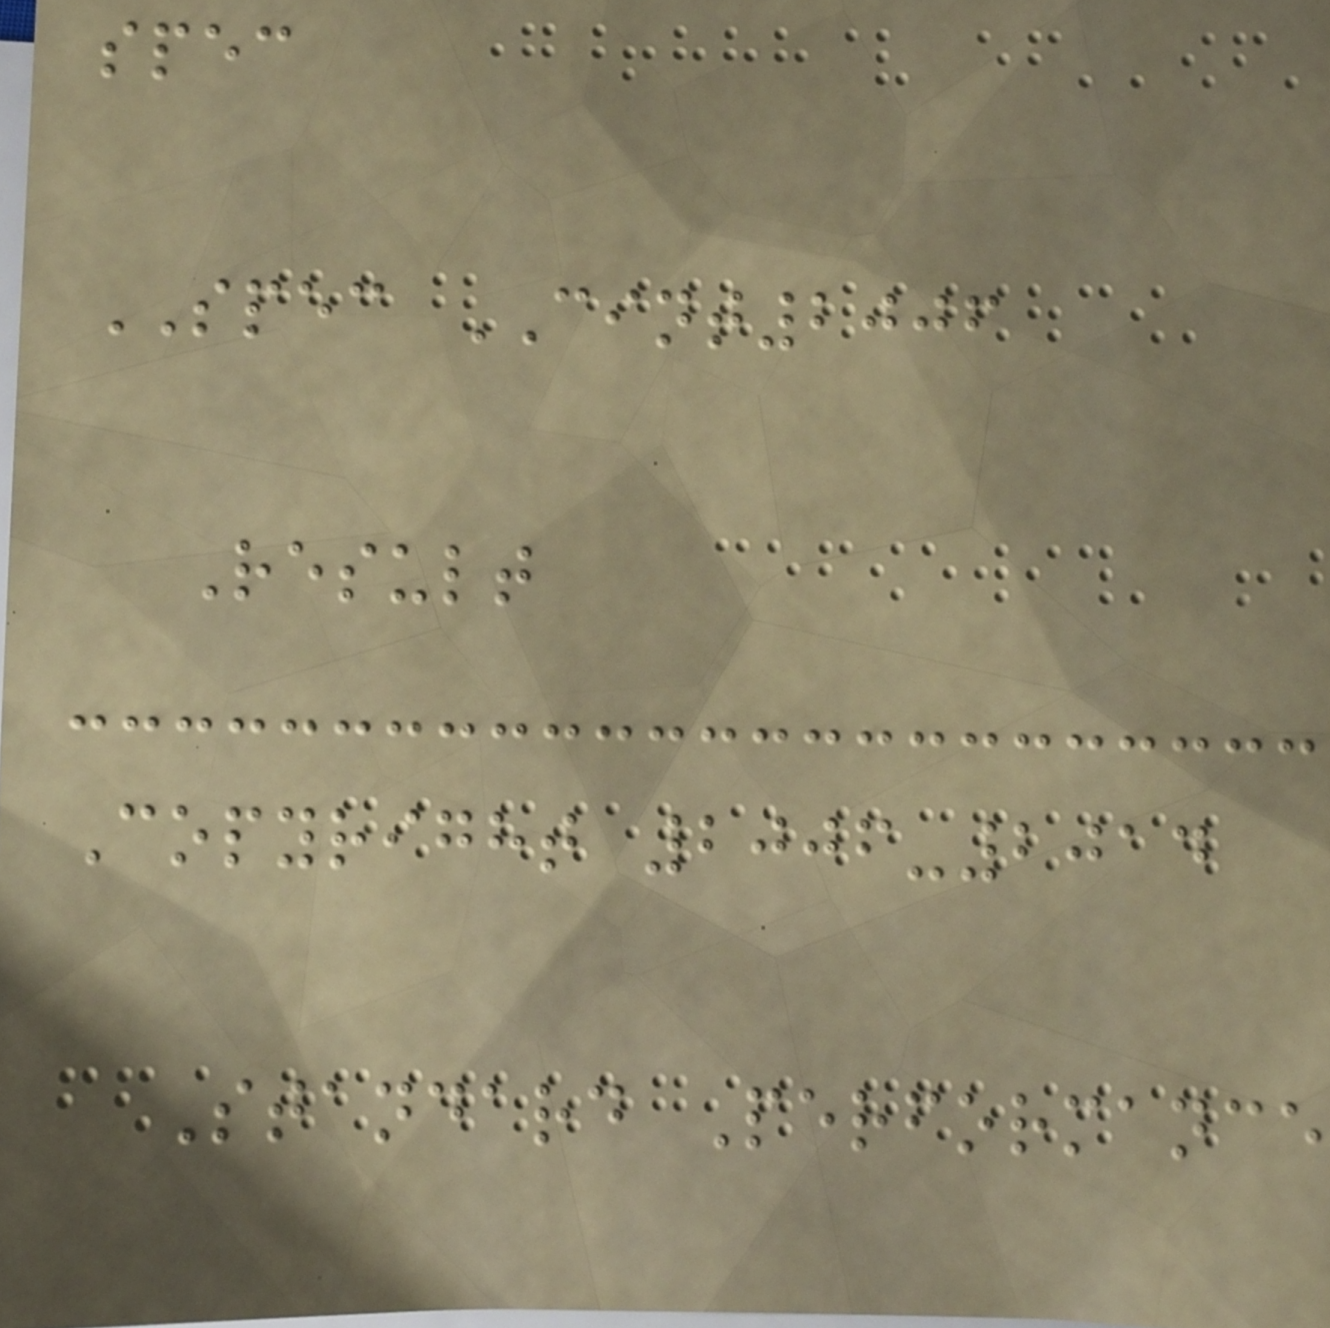spec
SPEC CINT2006
Result
Copyright 2006-2014
Standard Performance
